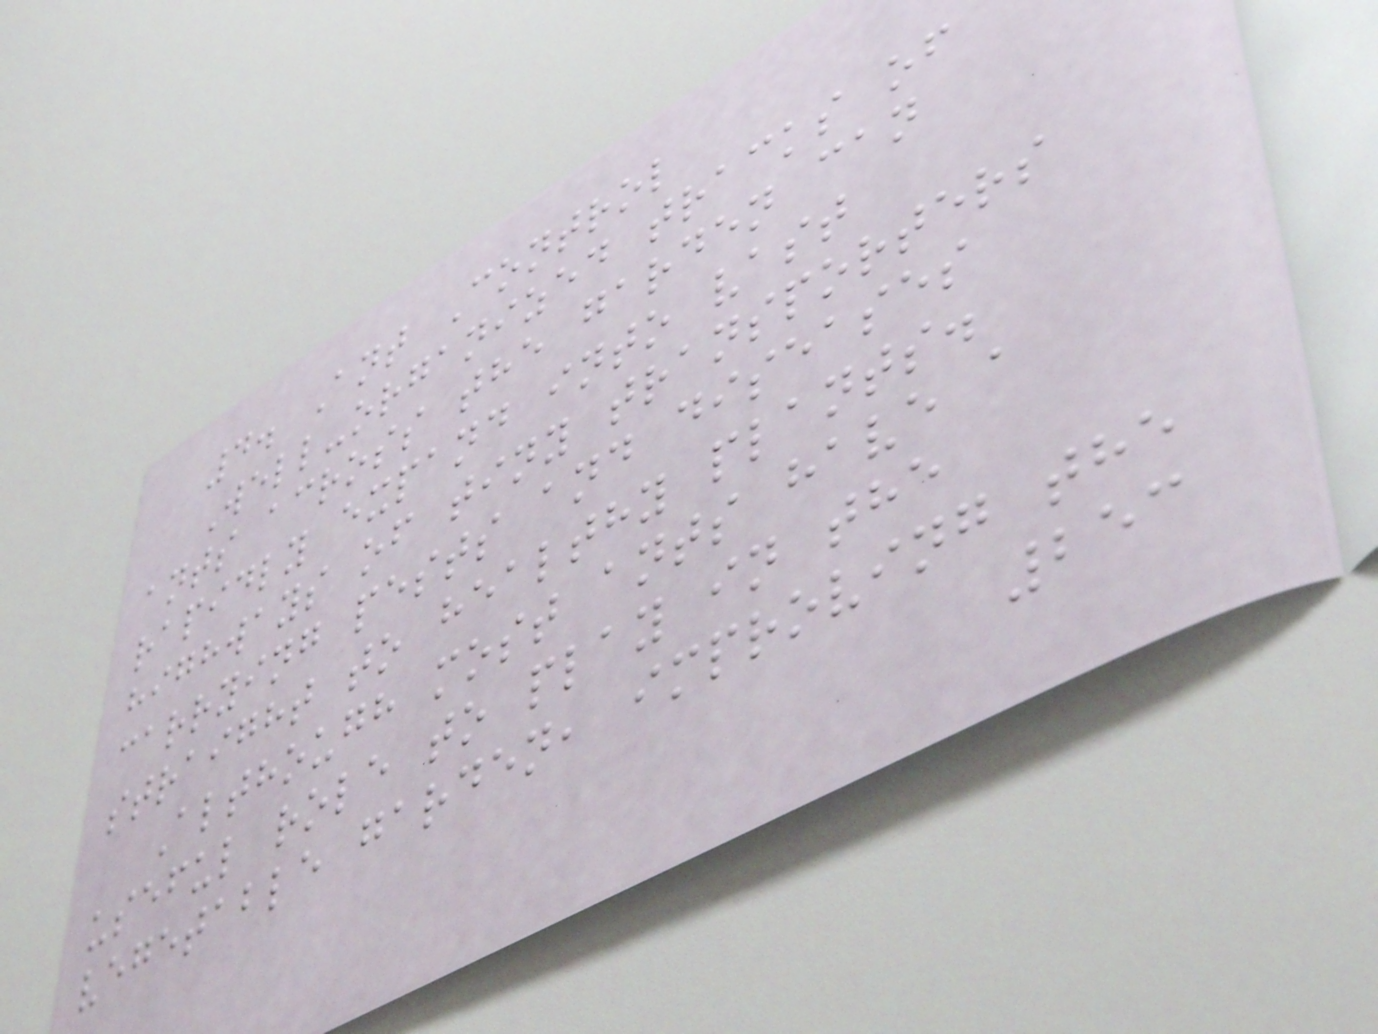4. Ant Control
Well-organized tracks of
ants across the garden can
rapidly expand into vast
highways of tiny transporters
carrying pests and diseases
straight to healthy plants.
Although most ants have a
useful role to play in the
vegetable garden, improving the
253
